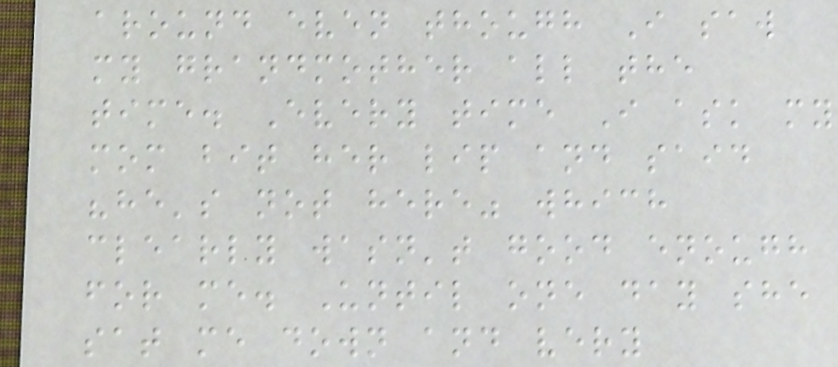around even though I saw
my grandmother all the
time. Every time I ask my
mom bit her lip and said
"he's not here" which
clearly wasn't good enough
for me. Until one day she
sat me down and very
